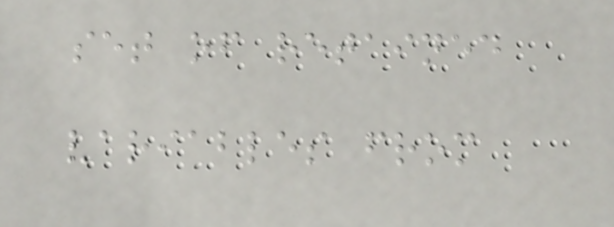set of retained
variables from
